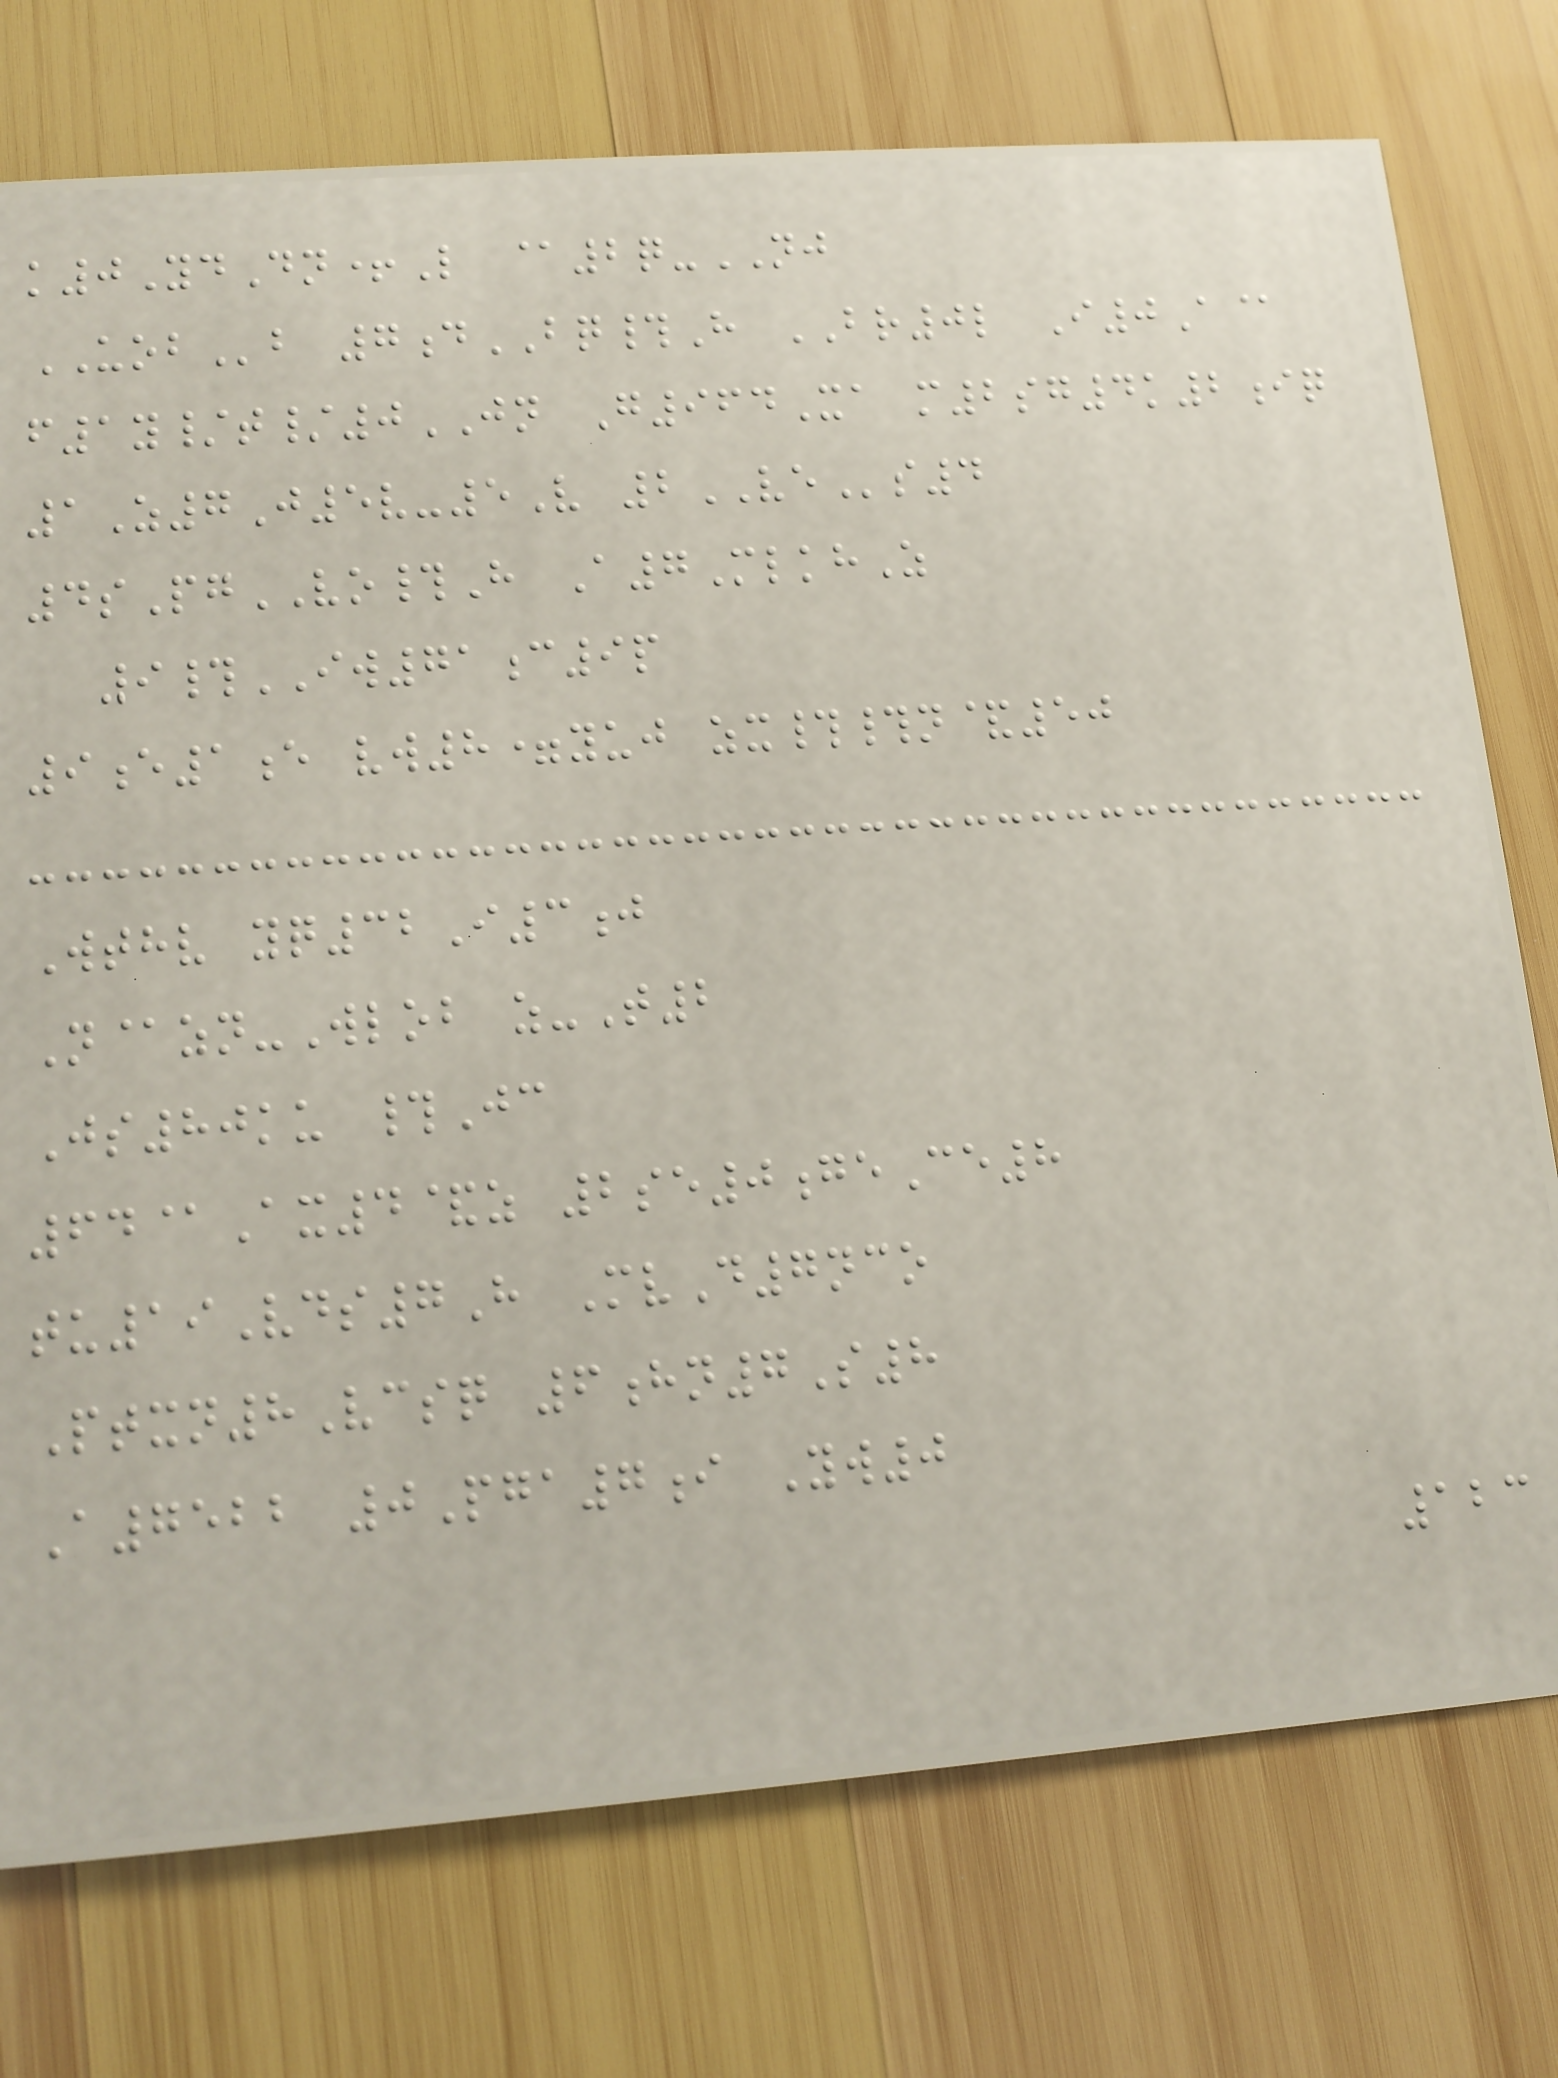k0YdDn+L @2q-NJ
UOBb 7dBQ#H BR0l I0A@
f1y/t/0JN G964Xa m2sg4k2iq
1Z7J5v-5V 2VEs4
4sPgVO#H A7MlkhZ
9#IW71c9p
9e1e vw8=yuj zx##n&50
Wthv yq32I3j
N@zn-Wlob z-T2
Js80ku #Jc
64@Ax4&z 2se0geCe8
tu19Vds7H MvD7nco
Ptxn8Vcsq 6hn7S8
A7522 0Pga7i Yw0
123
